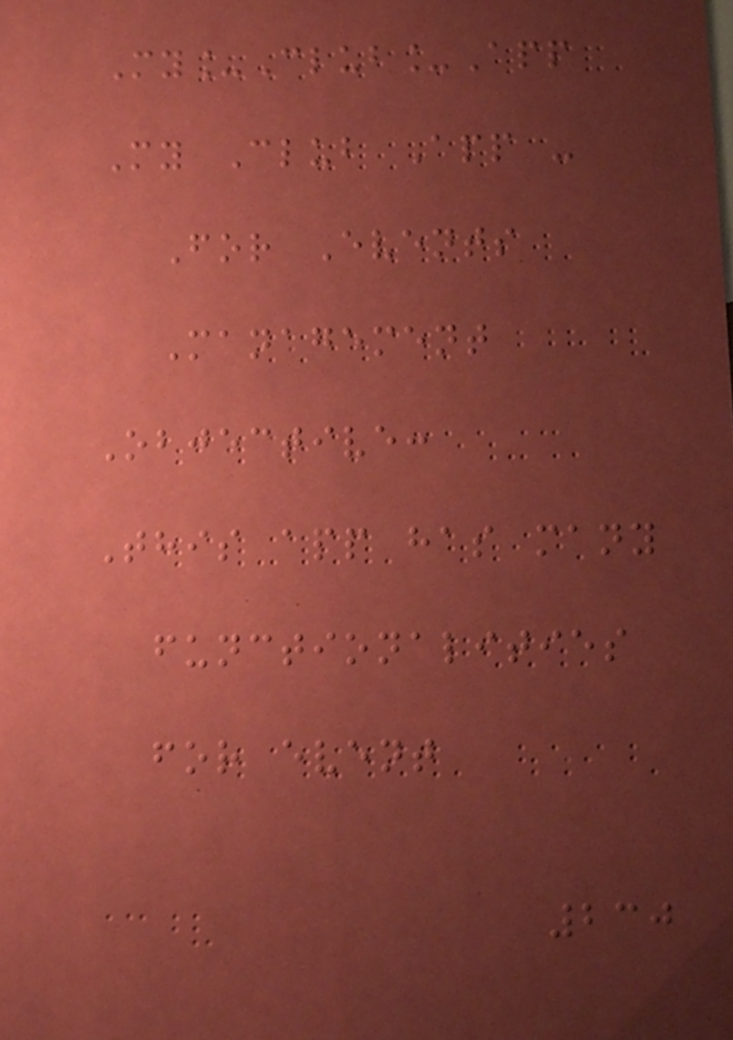My_Club_App
My Club App -
For Events
Management
Objective:
This app has many
functionalities
for event
230
